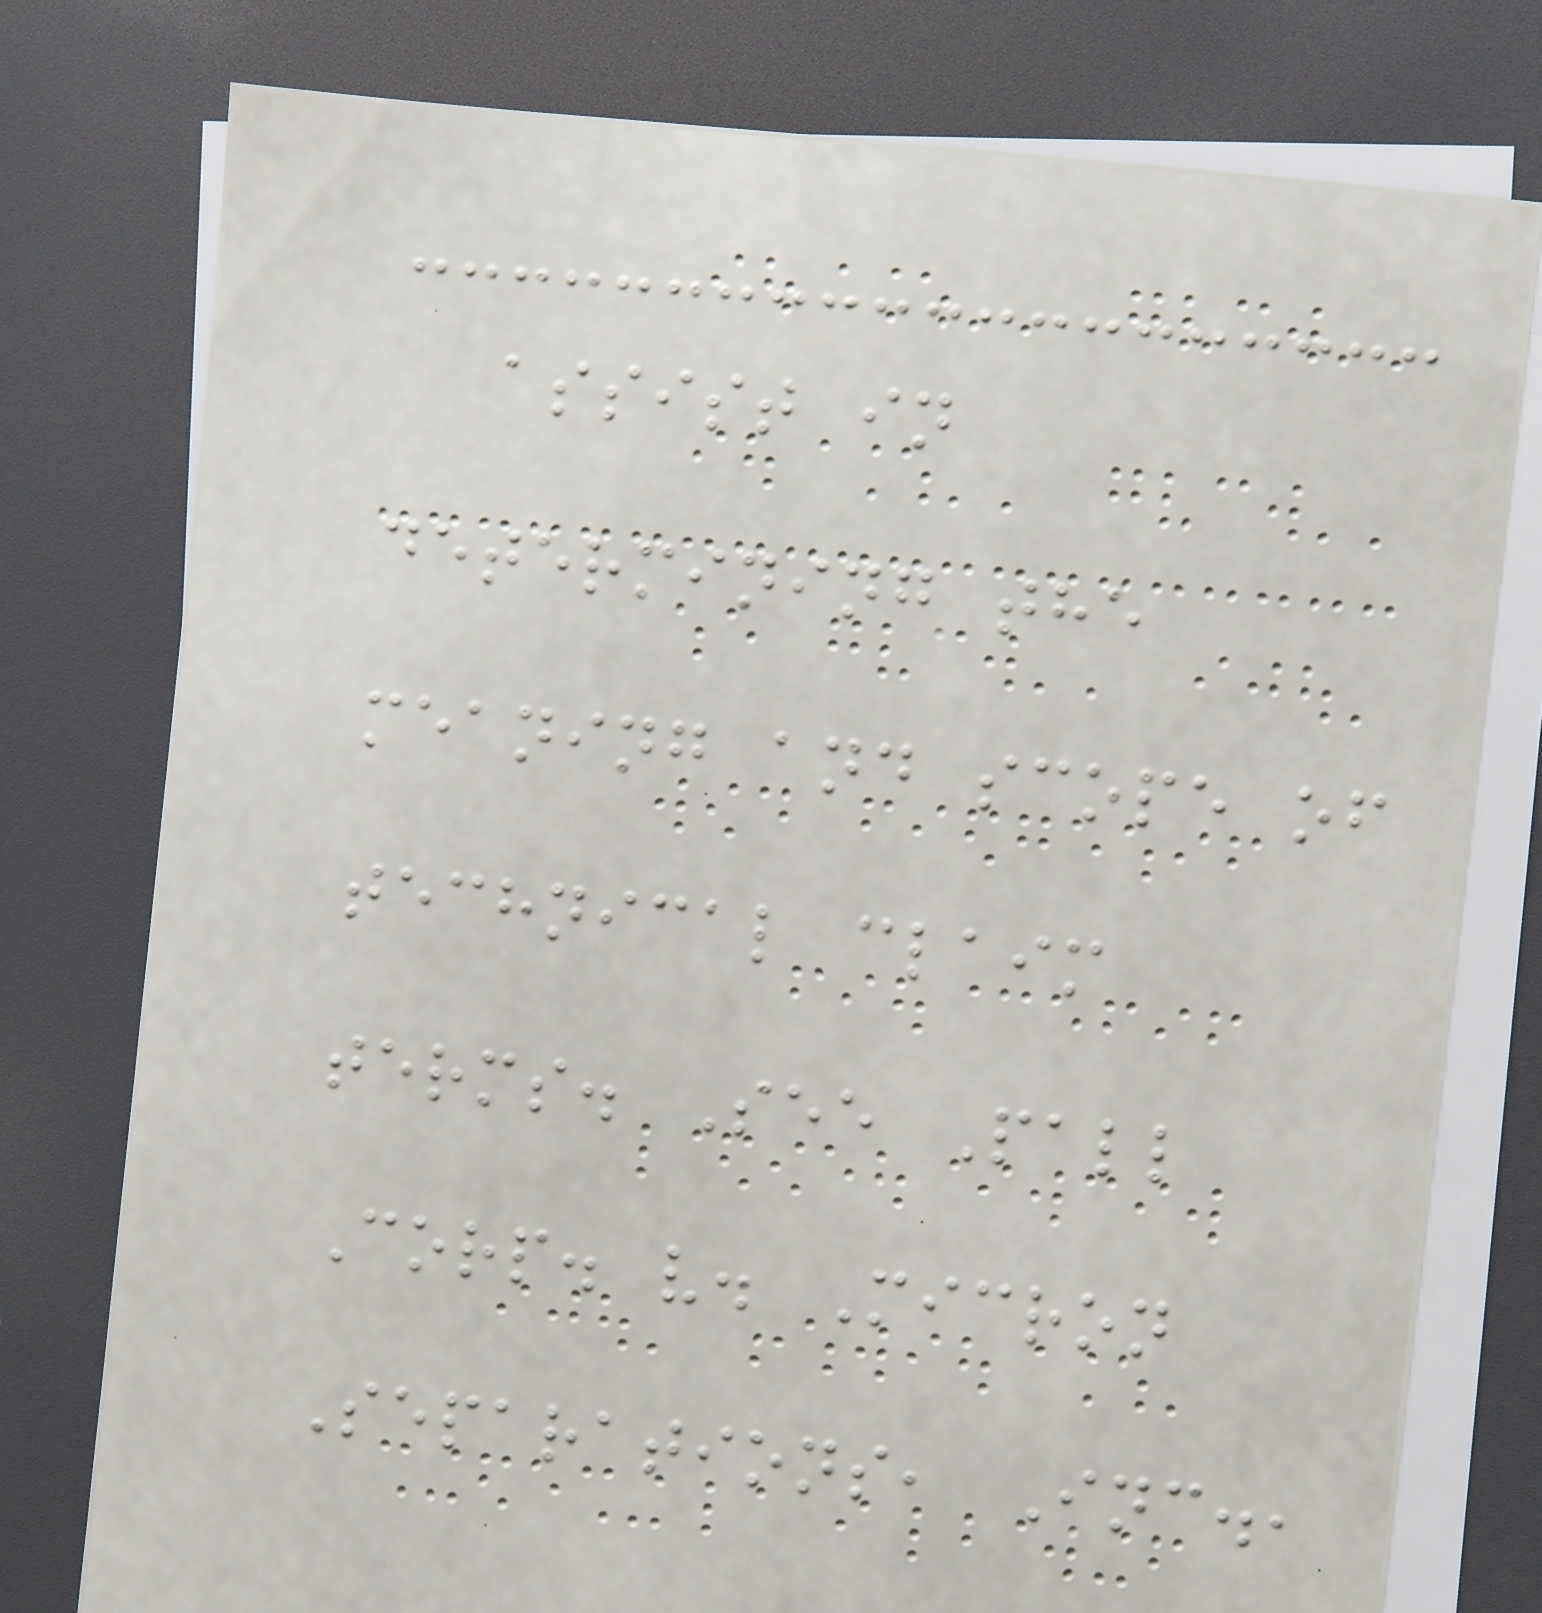assist in
determining the
meaning and scope of
technical claim
terms. See Pall
Corp. v. Micron
Separations, Inc.,
